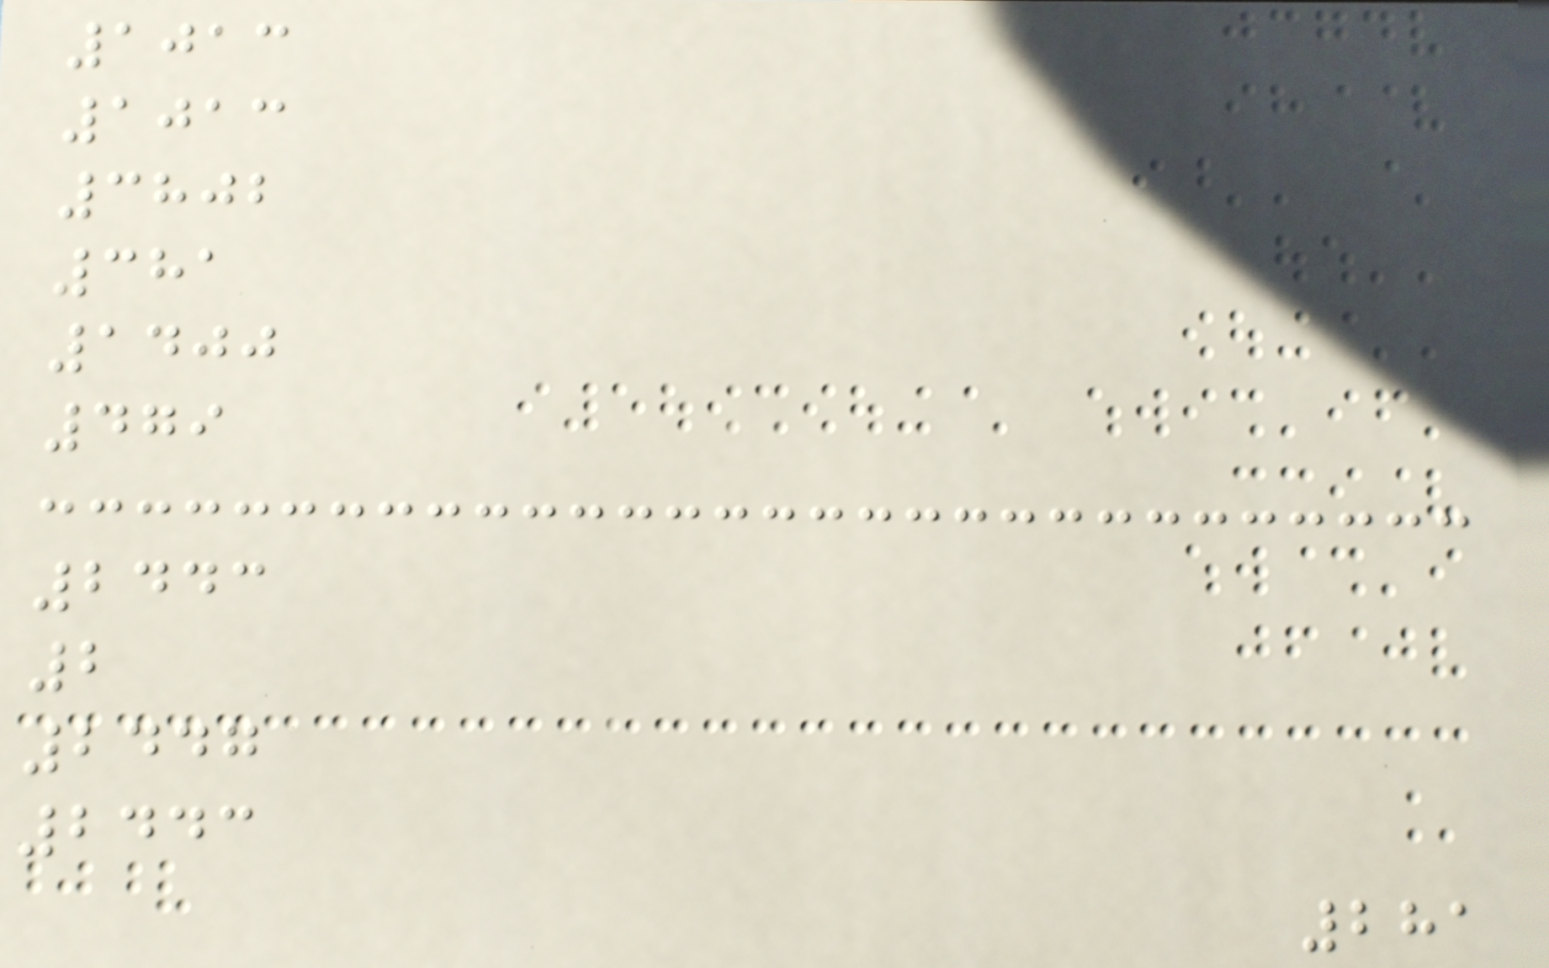1013
1013
3802
381
1400
479
2443
2
2447
2443
281
